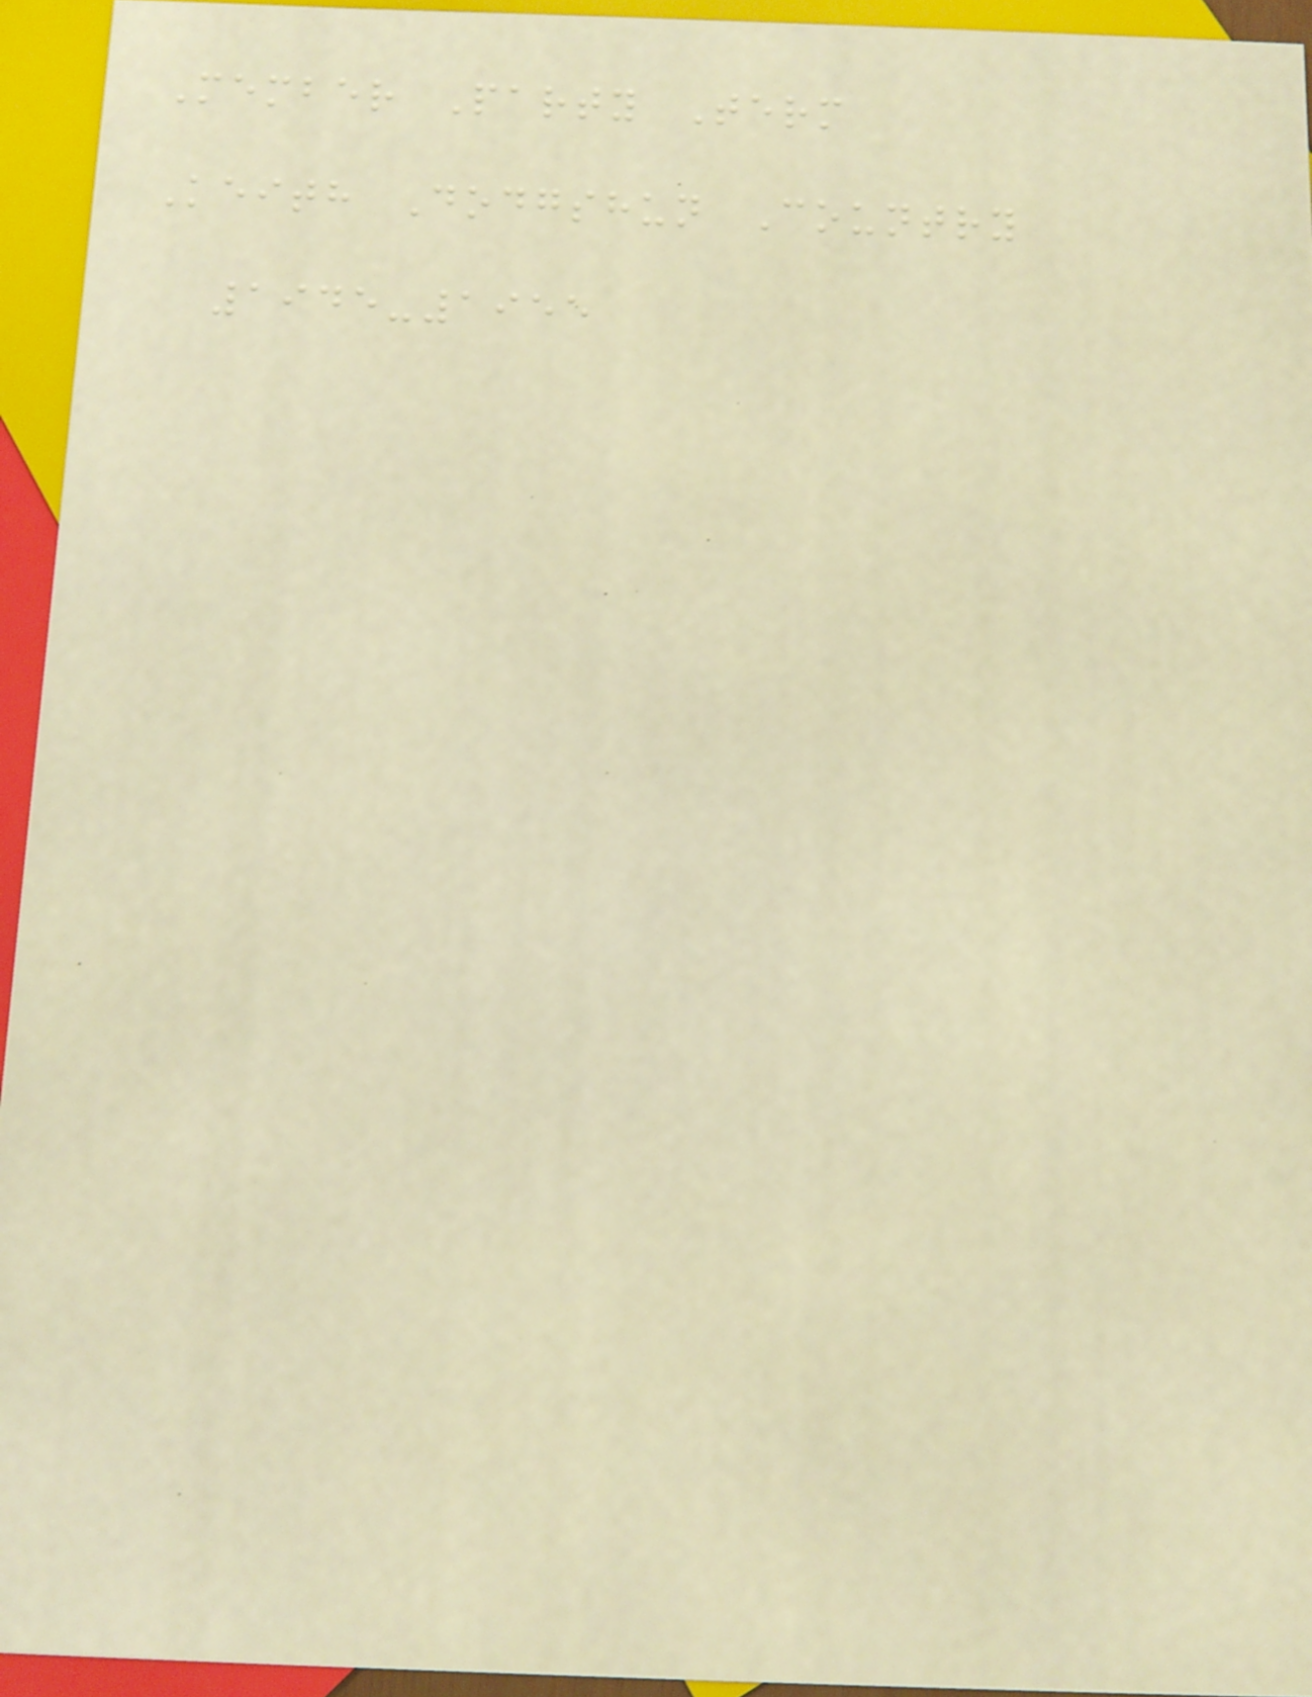Member Party Term
Keith Dodgshun Country
1945-1955
